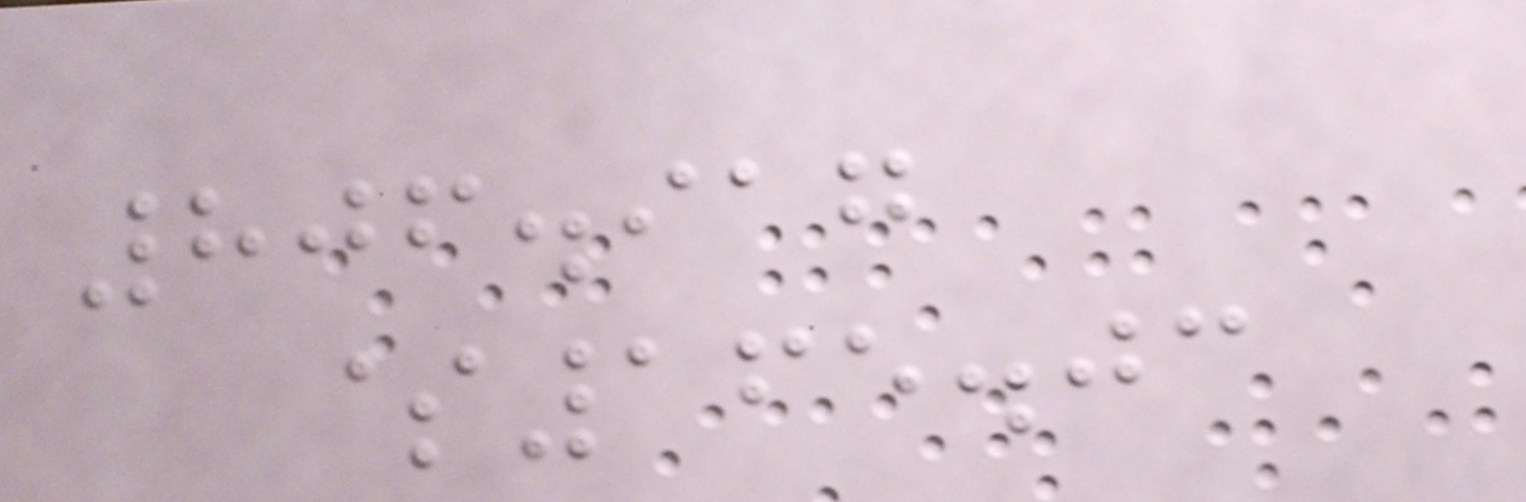806.917
$165.03
